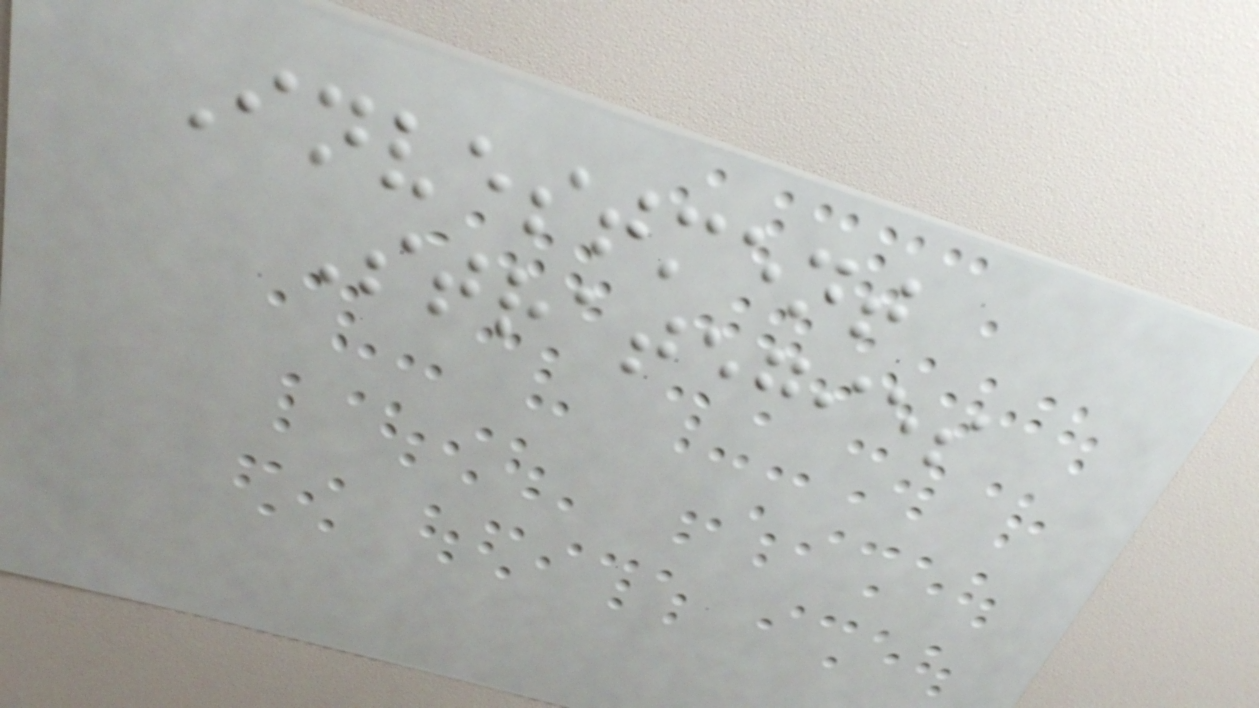Investment
Strategies
